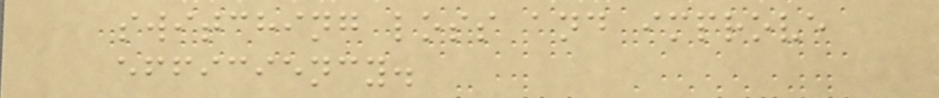switching loss and improve
efficiency.
